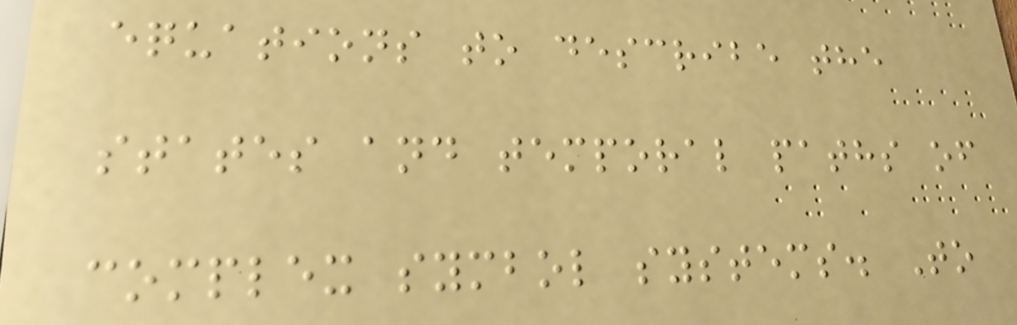equations to describe the
states and temporal paths of
complex symbol systems. To
